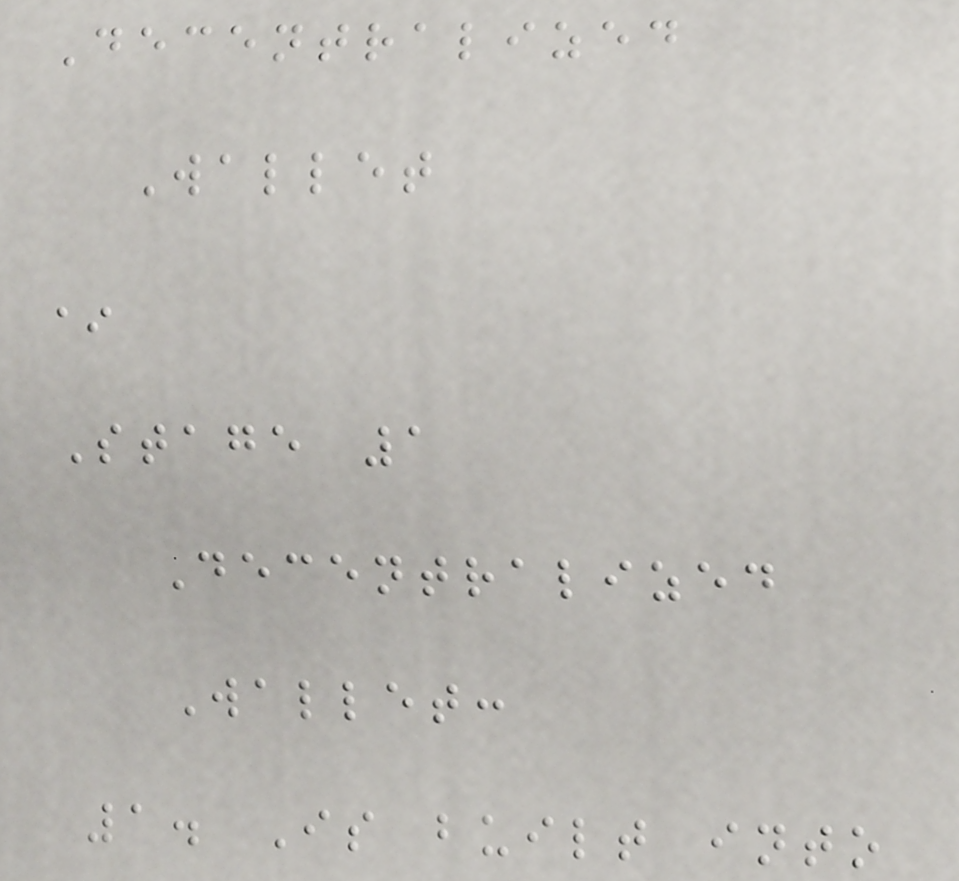Decentralized
Wallet
*
Stage 1
Decentralized
Wallet:
1. Is built into
